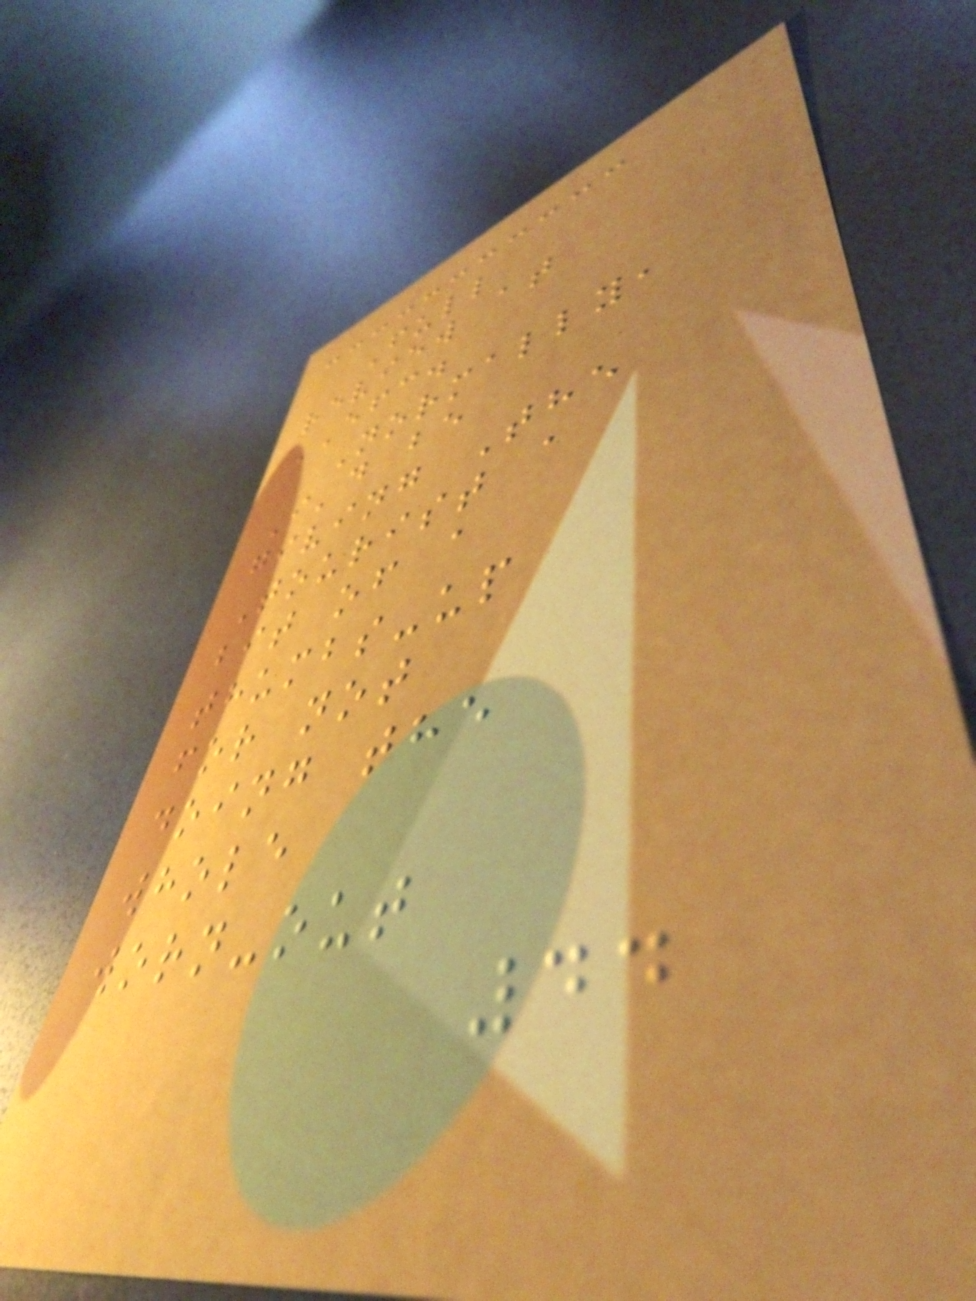Full
review at
EFC.
Normally,
I'd be
giving The
Tourist a
bit of a
thumbs-up
for not
doing the
whole
worn-out
44
